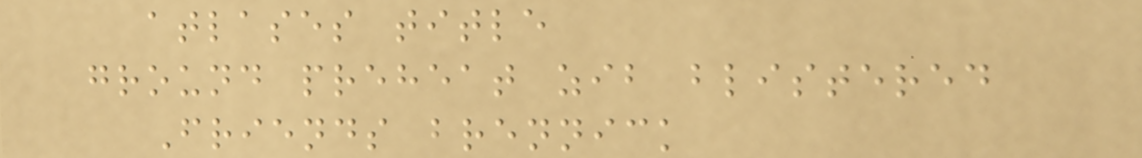atlases title
ground preheat zib blistered
Friends brennick
